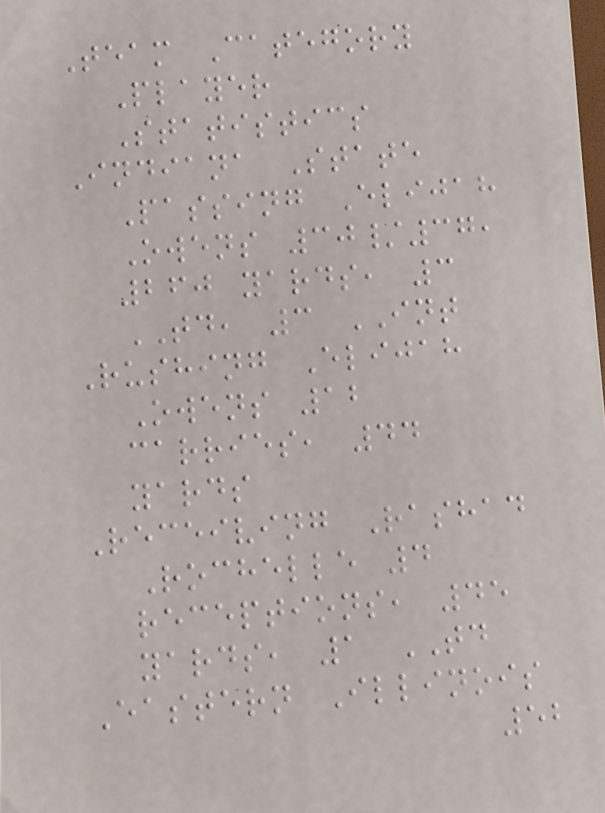Team Category
Player
Statistics
Indiana State
Passing Elijah
Owens 30/37,
260 yards, 3
TD, 3 INT
Rushing Elijah
Owens 12
carries, 44
yards
Receiving Rashad
Rochelle 4
receptions, 45
yards, 1 TD
Eastern Illinois
52
